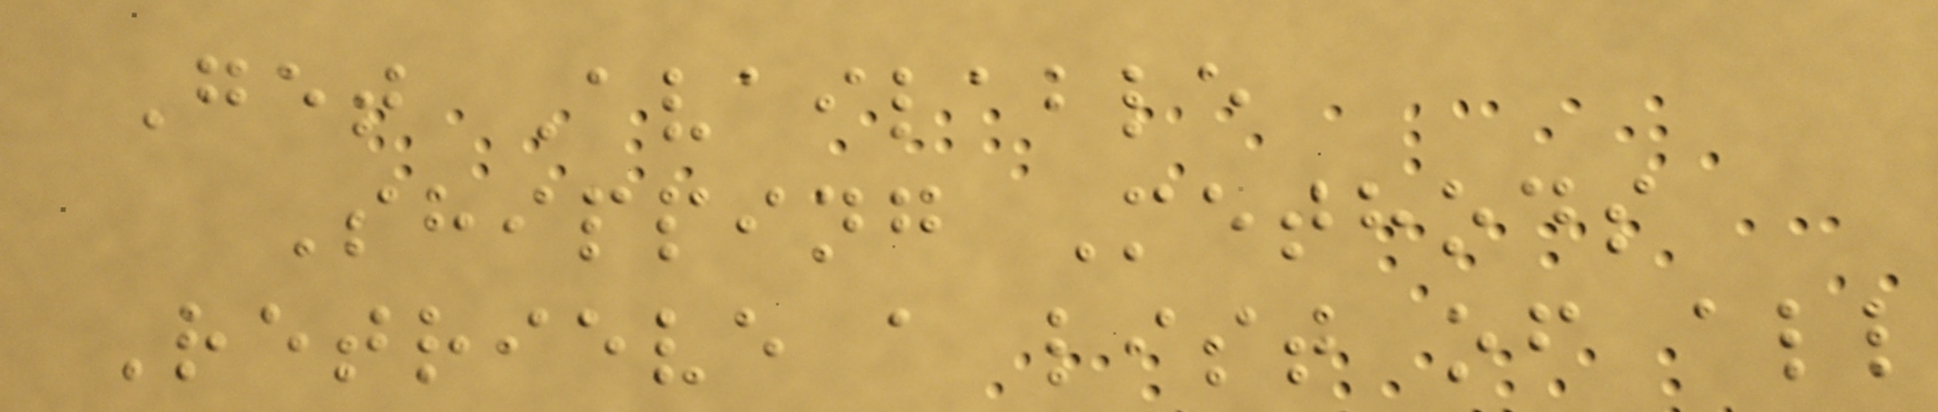Get Available
Shipping Methods
Retrieve a list of all
